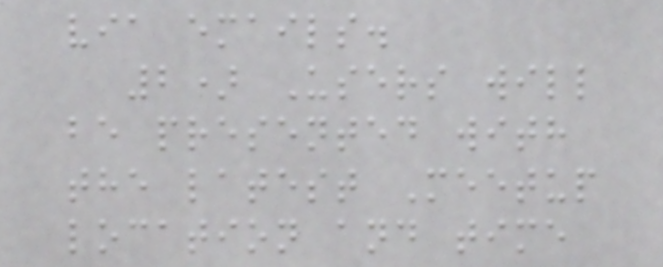via emails.
2) Users will
be presented with
the latest Meetup
location and time
